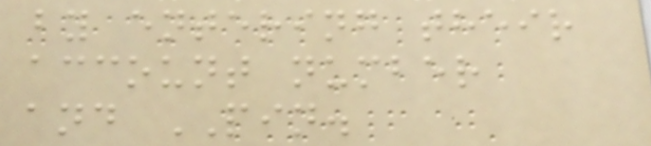by entering their
account number
and PIN.
